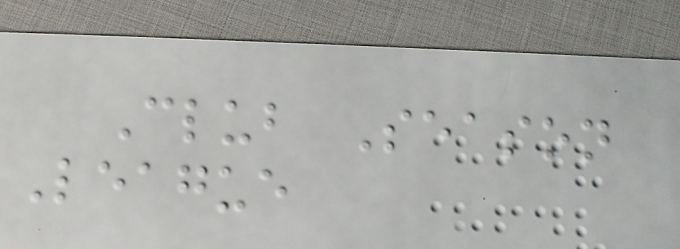Club Season
League
